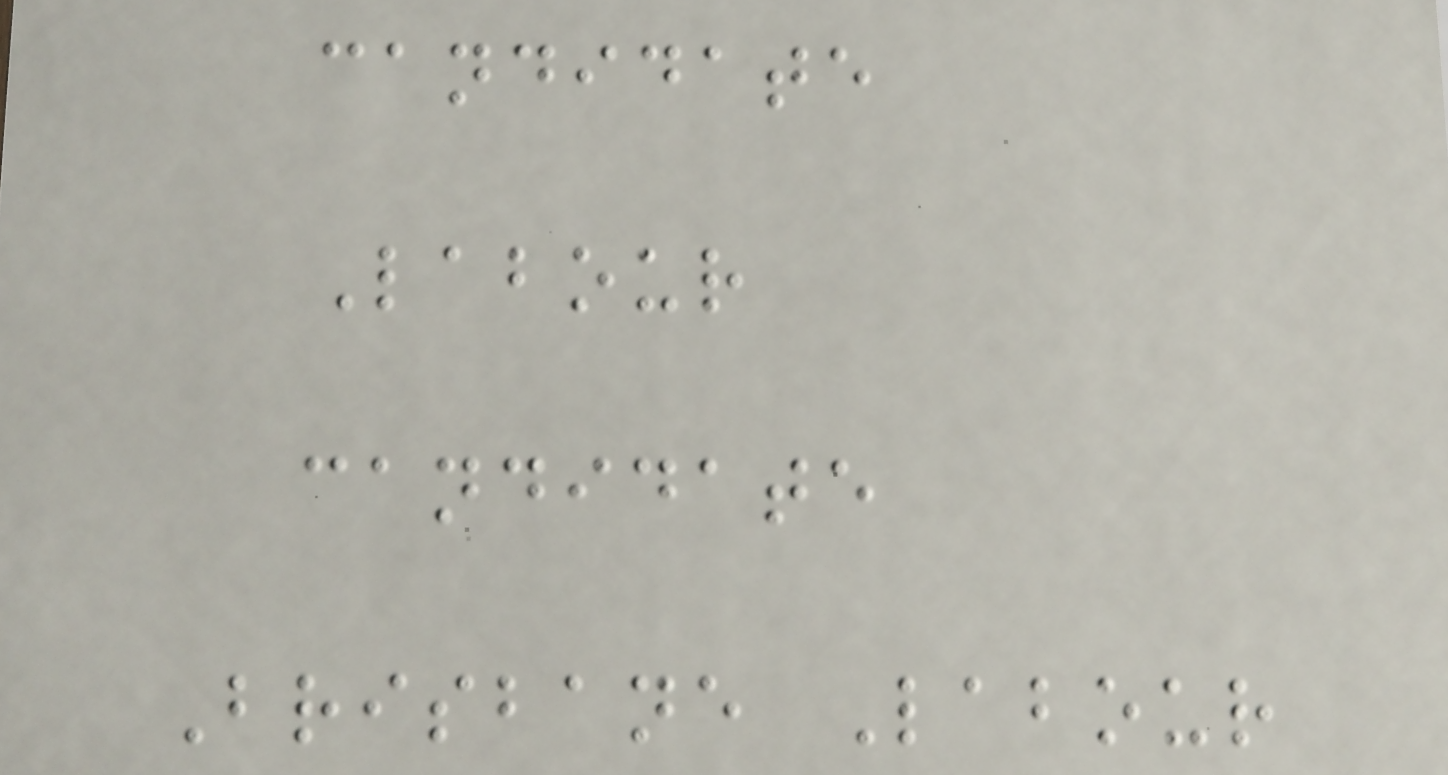candidate
Labour
candidate
Brisbane Labour
